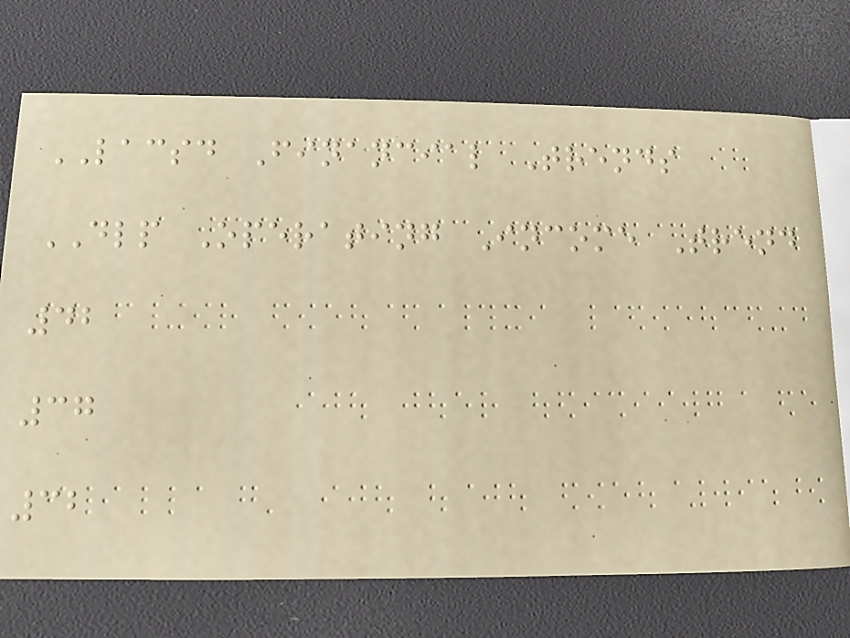LACSD Financial Trends
DLP Operating Income Trend
42
37
32
